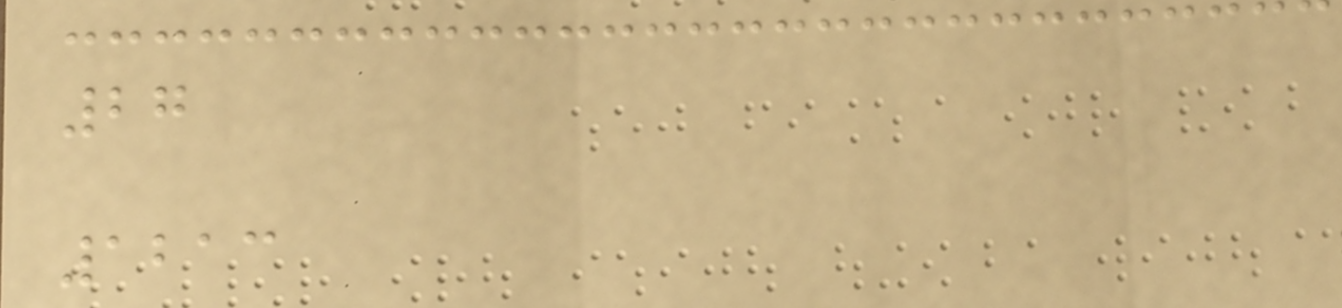27
1213
